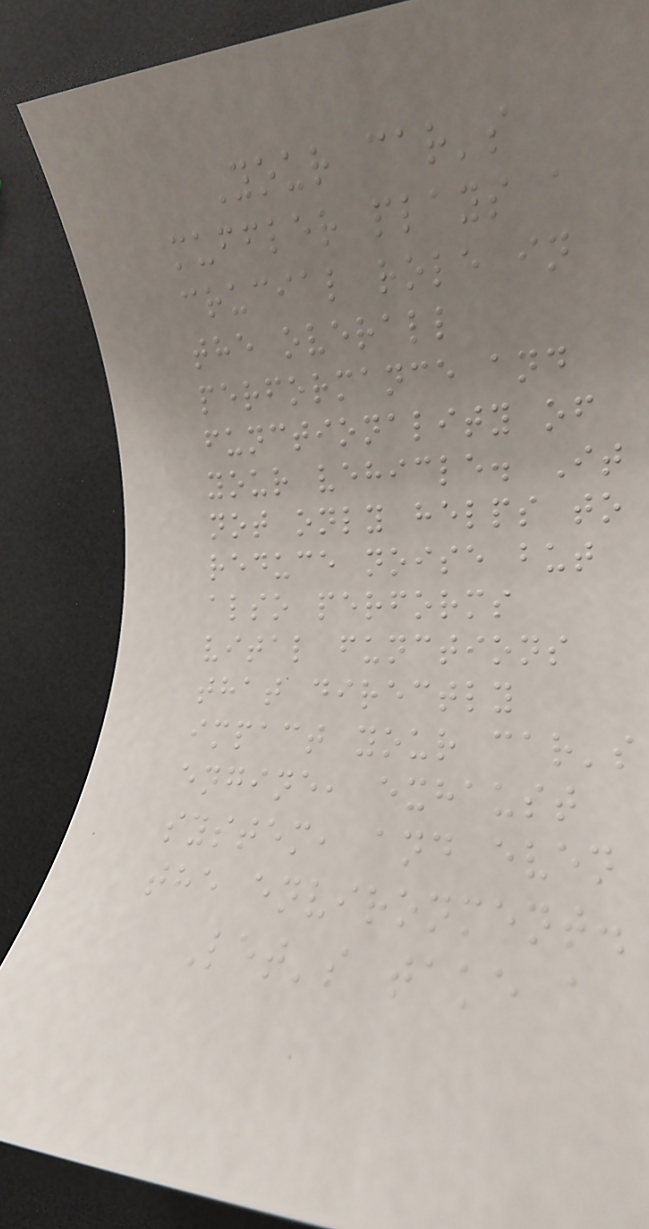Your car's
muffler plays a
crucial role in
the overall
performance and
functionality of
your vehicle. It
not only helps to
reduce noise but
also performs
vital functions
that directly
impact your car's
engine, exhaust
system, and even
the environment.
Let's take a
